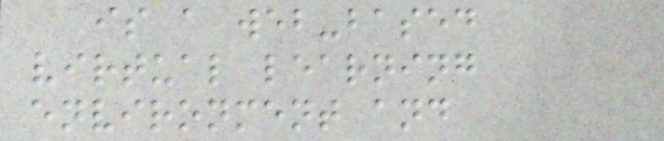is a web-based
virtual learning
environment and
